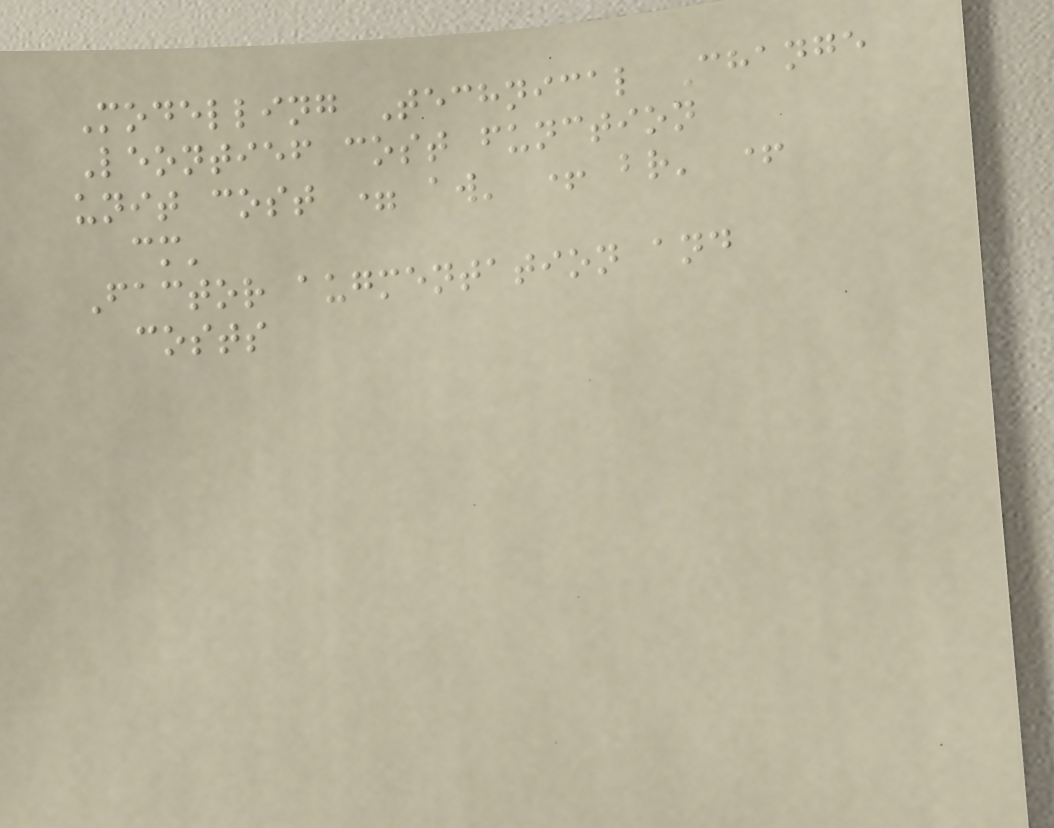Modelling Technical Change
Leontief cost function
unit cost = aw' + br' +
cm'
Factor augmentation and
costs
